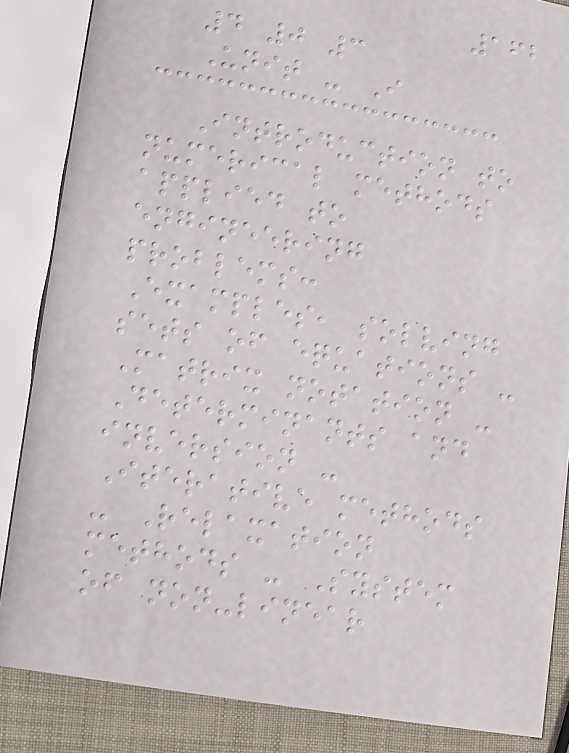162
4 0 3
Unit - I
Introduction to
numerical methods
applied to
engineering
problems:
Examples, solving
sets of equations -
Matrix notation -
Determinants and
inversion -
Iterative methods
- Relaxation
methods - System
of non-linear
